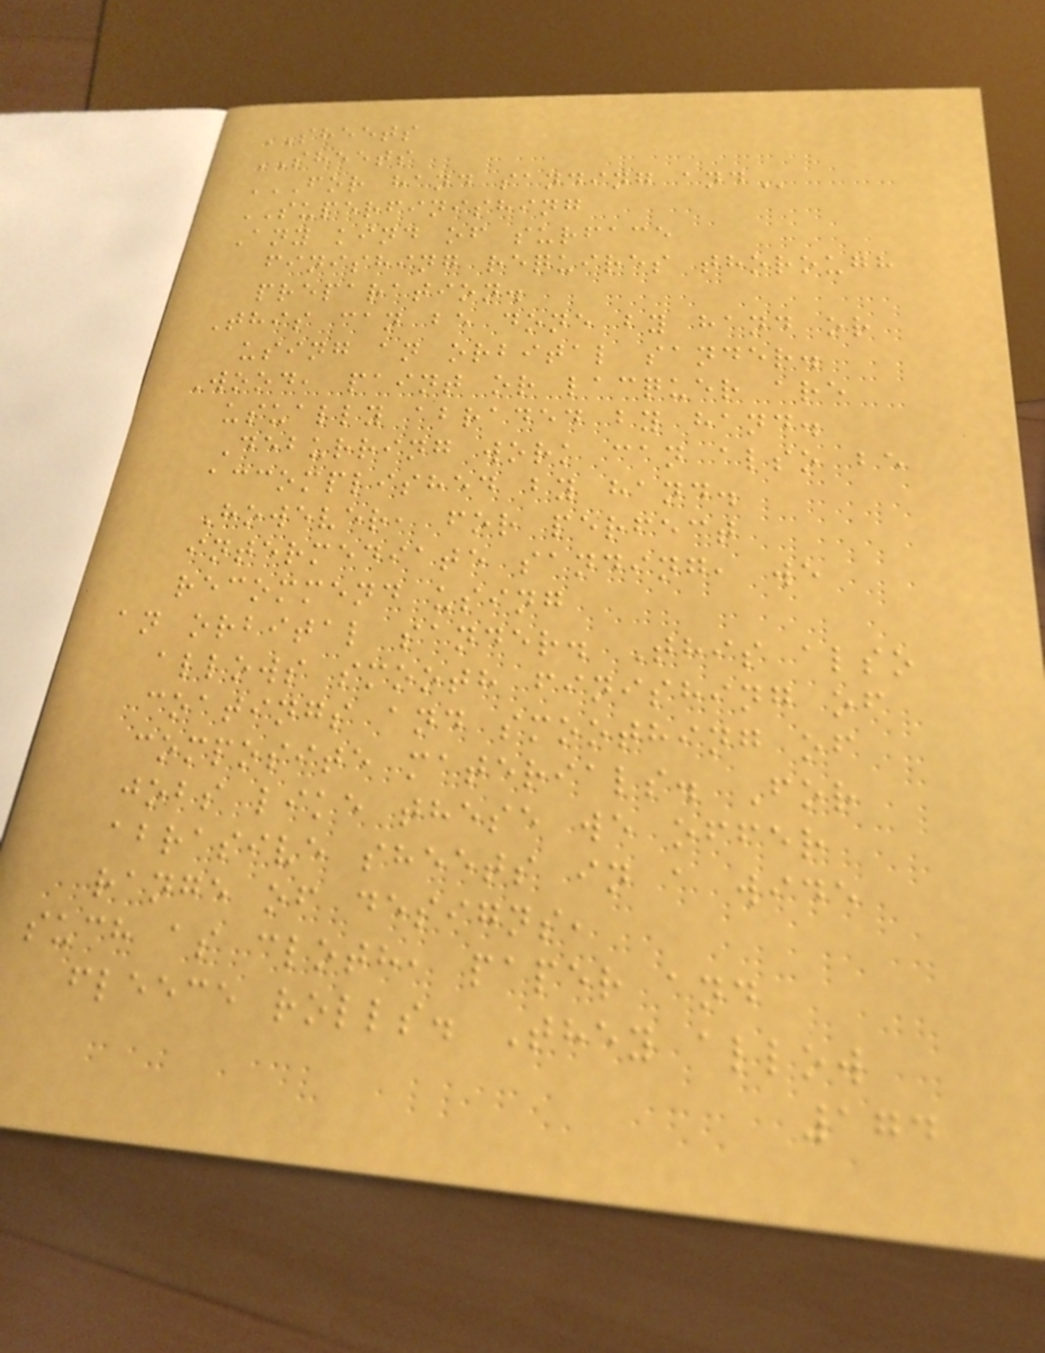SHEETS
SHEETS
FOR HAND SANDING AND
SUPERFINISHING
Any kind of surface
finishing requires thorough
preparation.
This can be done by hand or
using an orbital sander.
Wood, paint or lacquer are
usually abraded by hand.
Deburring work can also be
accomplished by hand.
However, for perfect
intermediate sanding, we
recommend using
an orbital sander. This also
allows smooth finishing of
coatings and smoothing of
composite materials. For
jobs like these we offer
abrasive sheets in a wide
range of designs,
such as cloth, paper and
fleece rolls. They allow
174
